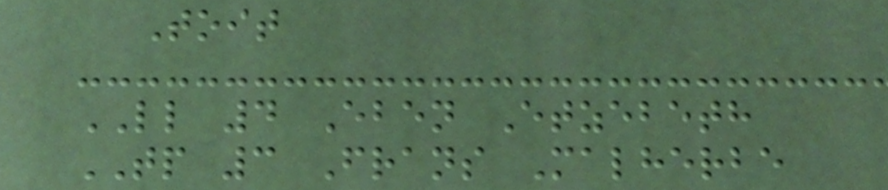Toit
LL 4 Eben Etzebeth
TP 3 Frans Malherbe
